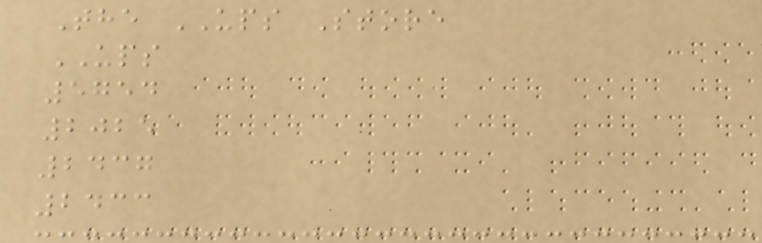The UPS Store
UPS
5754
2025
2437
2433
